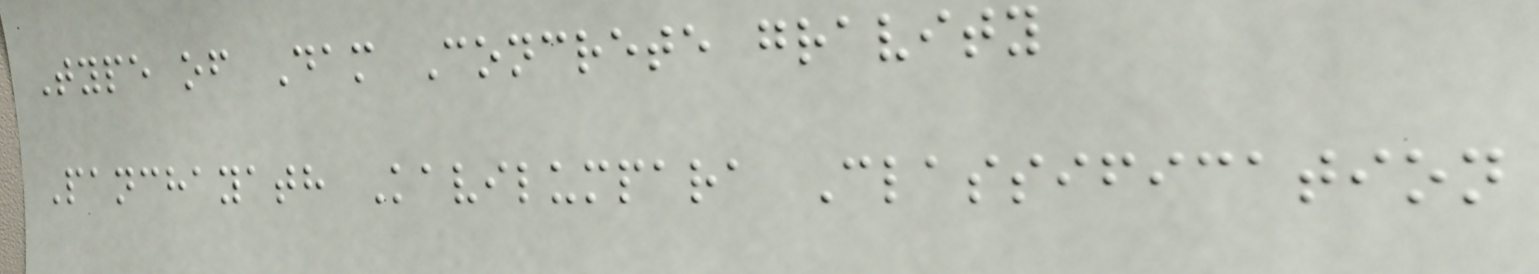Type of Dam Concrete gravity
Panchayath Kavilumpara Classification
